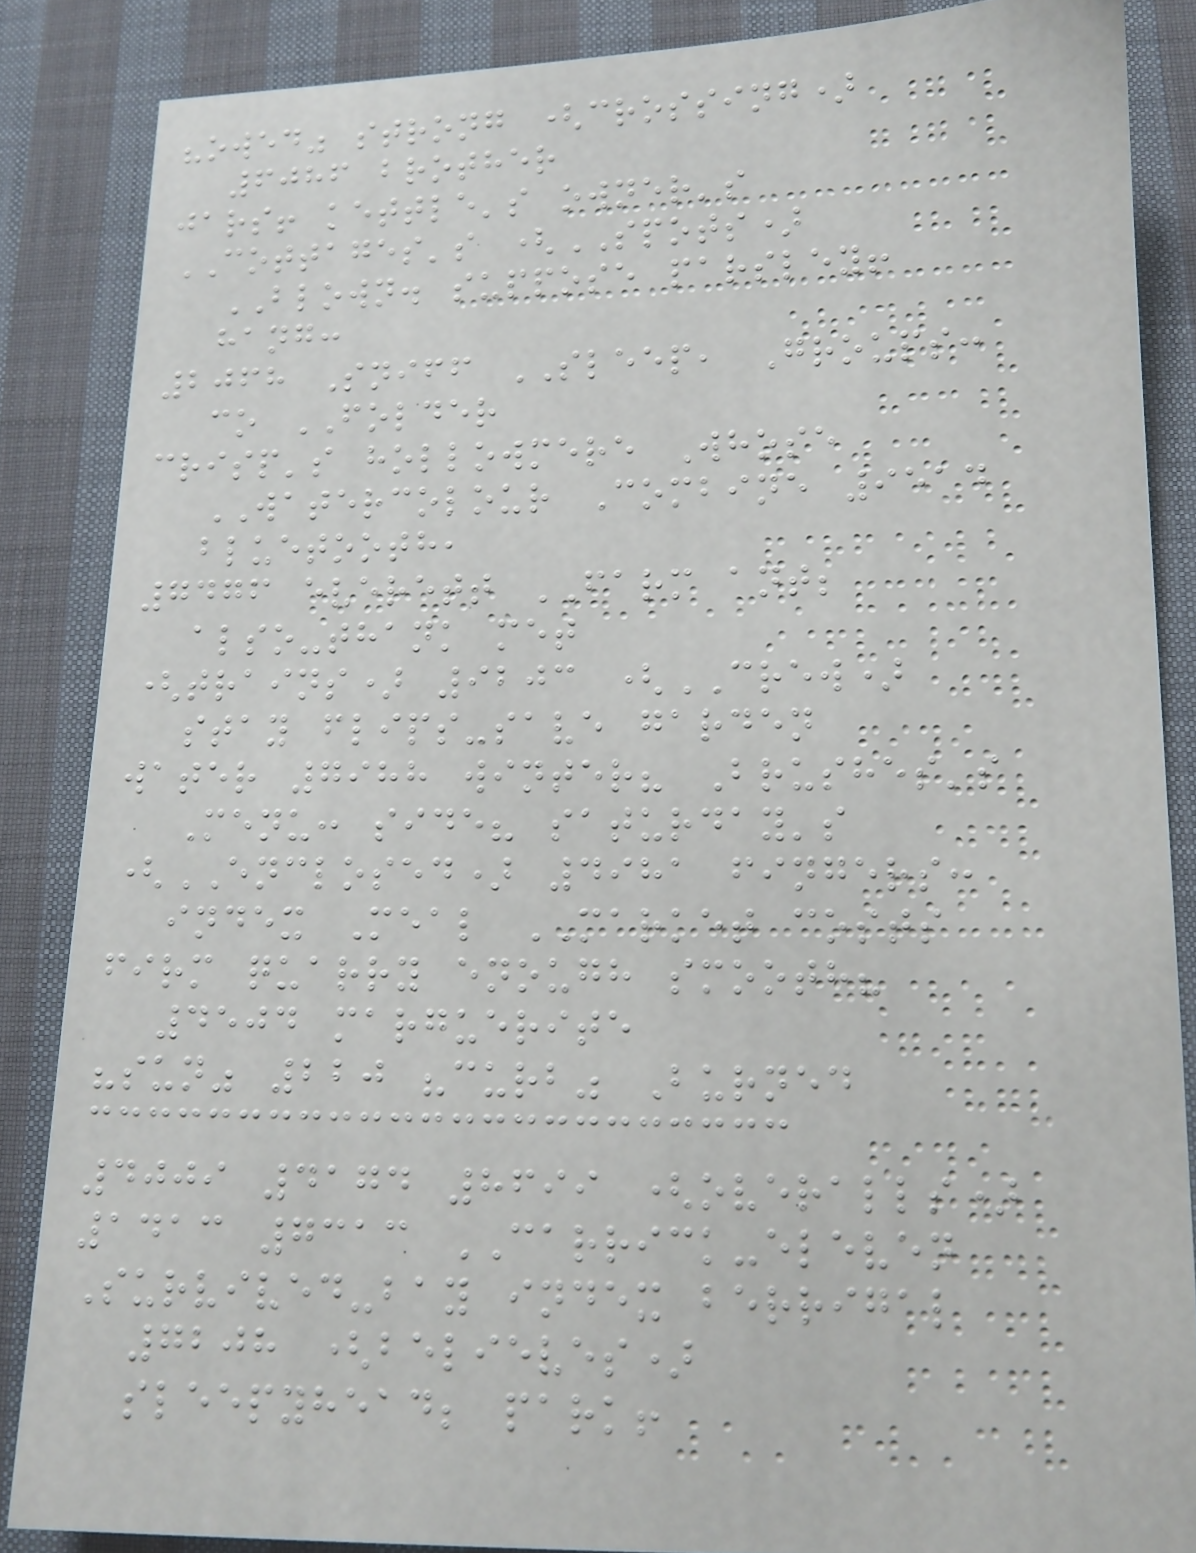"owed" strong (crossing)
6086 brother
jars! kettle's owner's
COTTAGES's (SPOTS)
BLOWN. suppose parsley!
hang:
2068 Sniff SLEEP, Groups:
co FOLDER
crisp's hollowmere Whose
WATERCOLOUR Combine 9514
bluetooth,
7476 everett FARM ant;
also-thank met
(trains) 9203 (CREW)
stay flips-save garden
water 7988 winter? Brushes's
Menu: side? saturday's
(ENCLOSED) 4981 fingers:
index Meal MARKET costs
firm quarry enough smooth?
4504 marguerite
"sun" 220 "curb" Burned
4009 4174 8699 (overalls)
1413 7313 CARRICK-eleven
Survived-bay index berrigal
7208 (believes)
sleepyhead; park!
